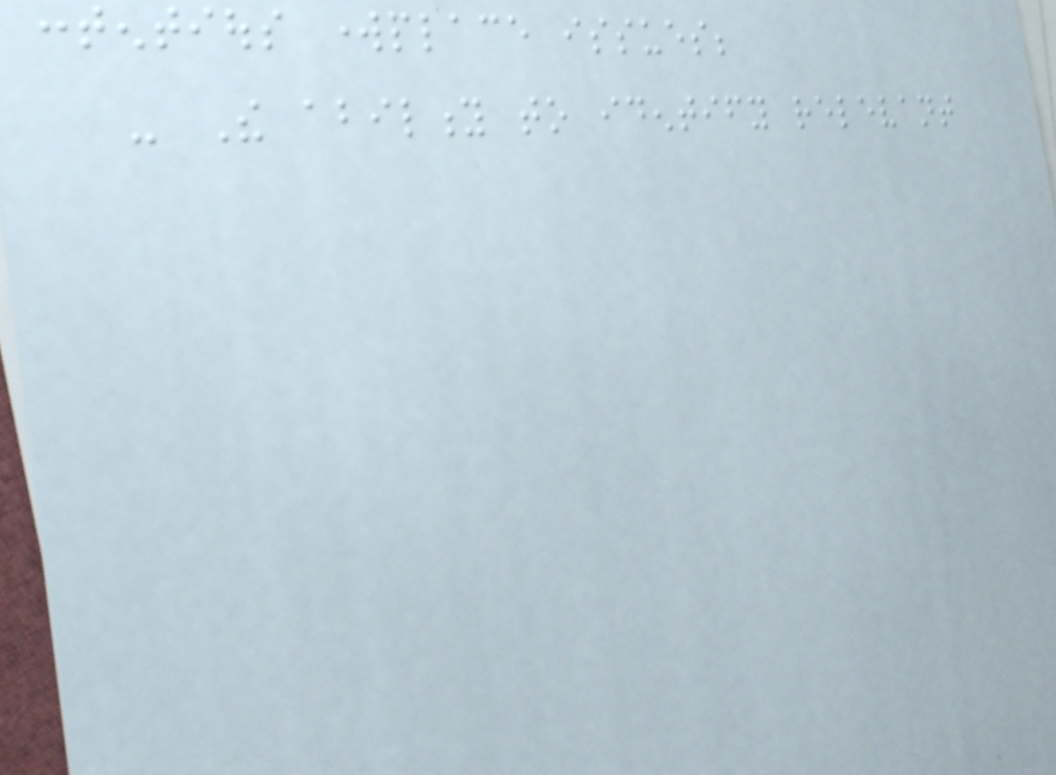contentious workplace issues;
- The ability to identify relevant
